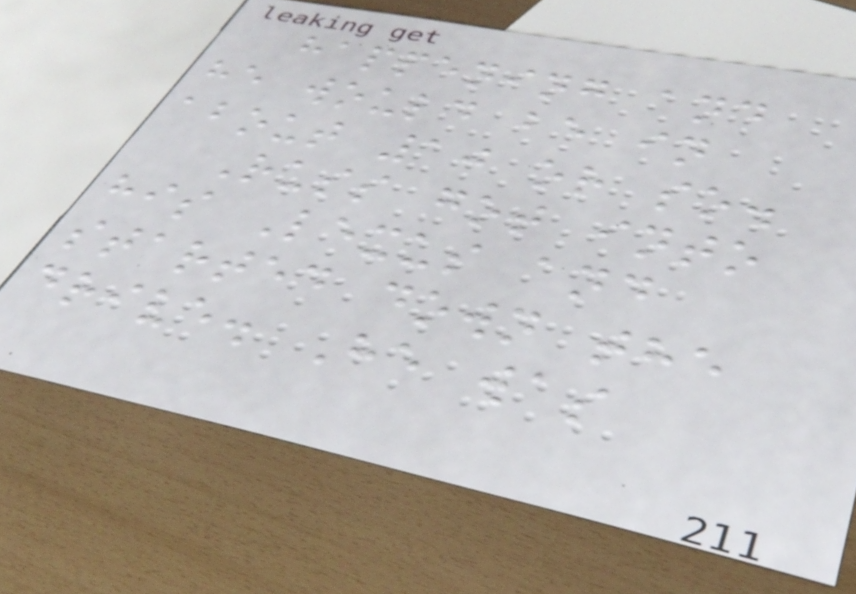happening and
he would be in
about 10 or so.
Russ got into
his Lexus and
started down the
drive. He was
